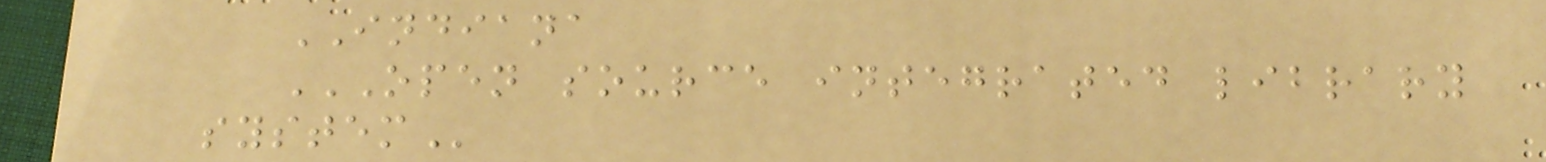INDIANA
OPEN SOURCE INTEGRATED LIBRARY
SYSTEM
